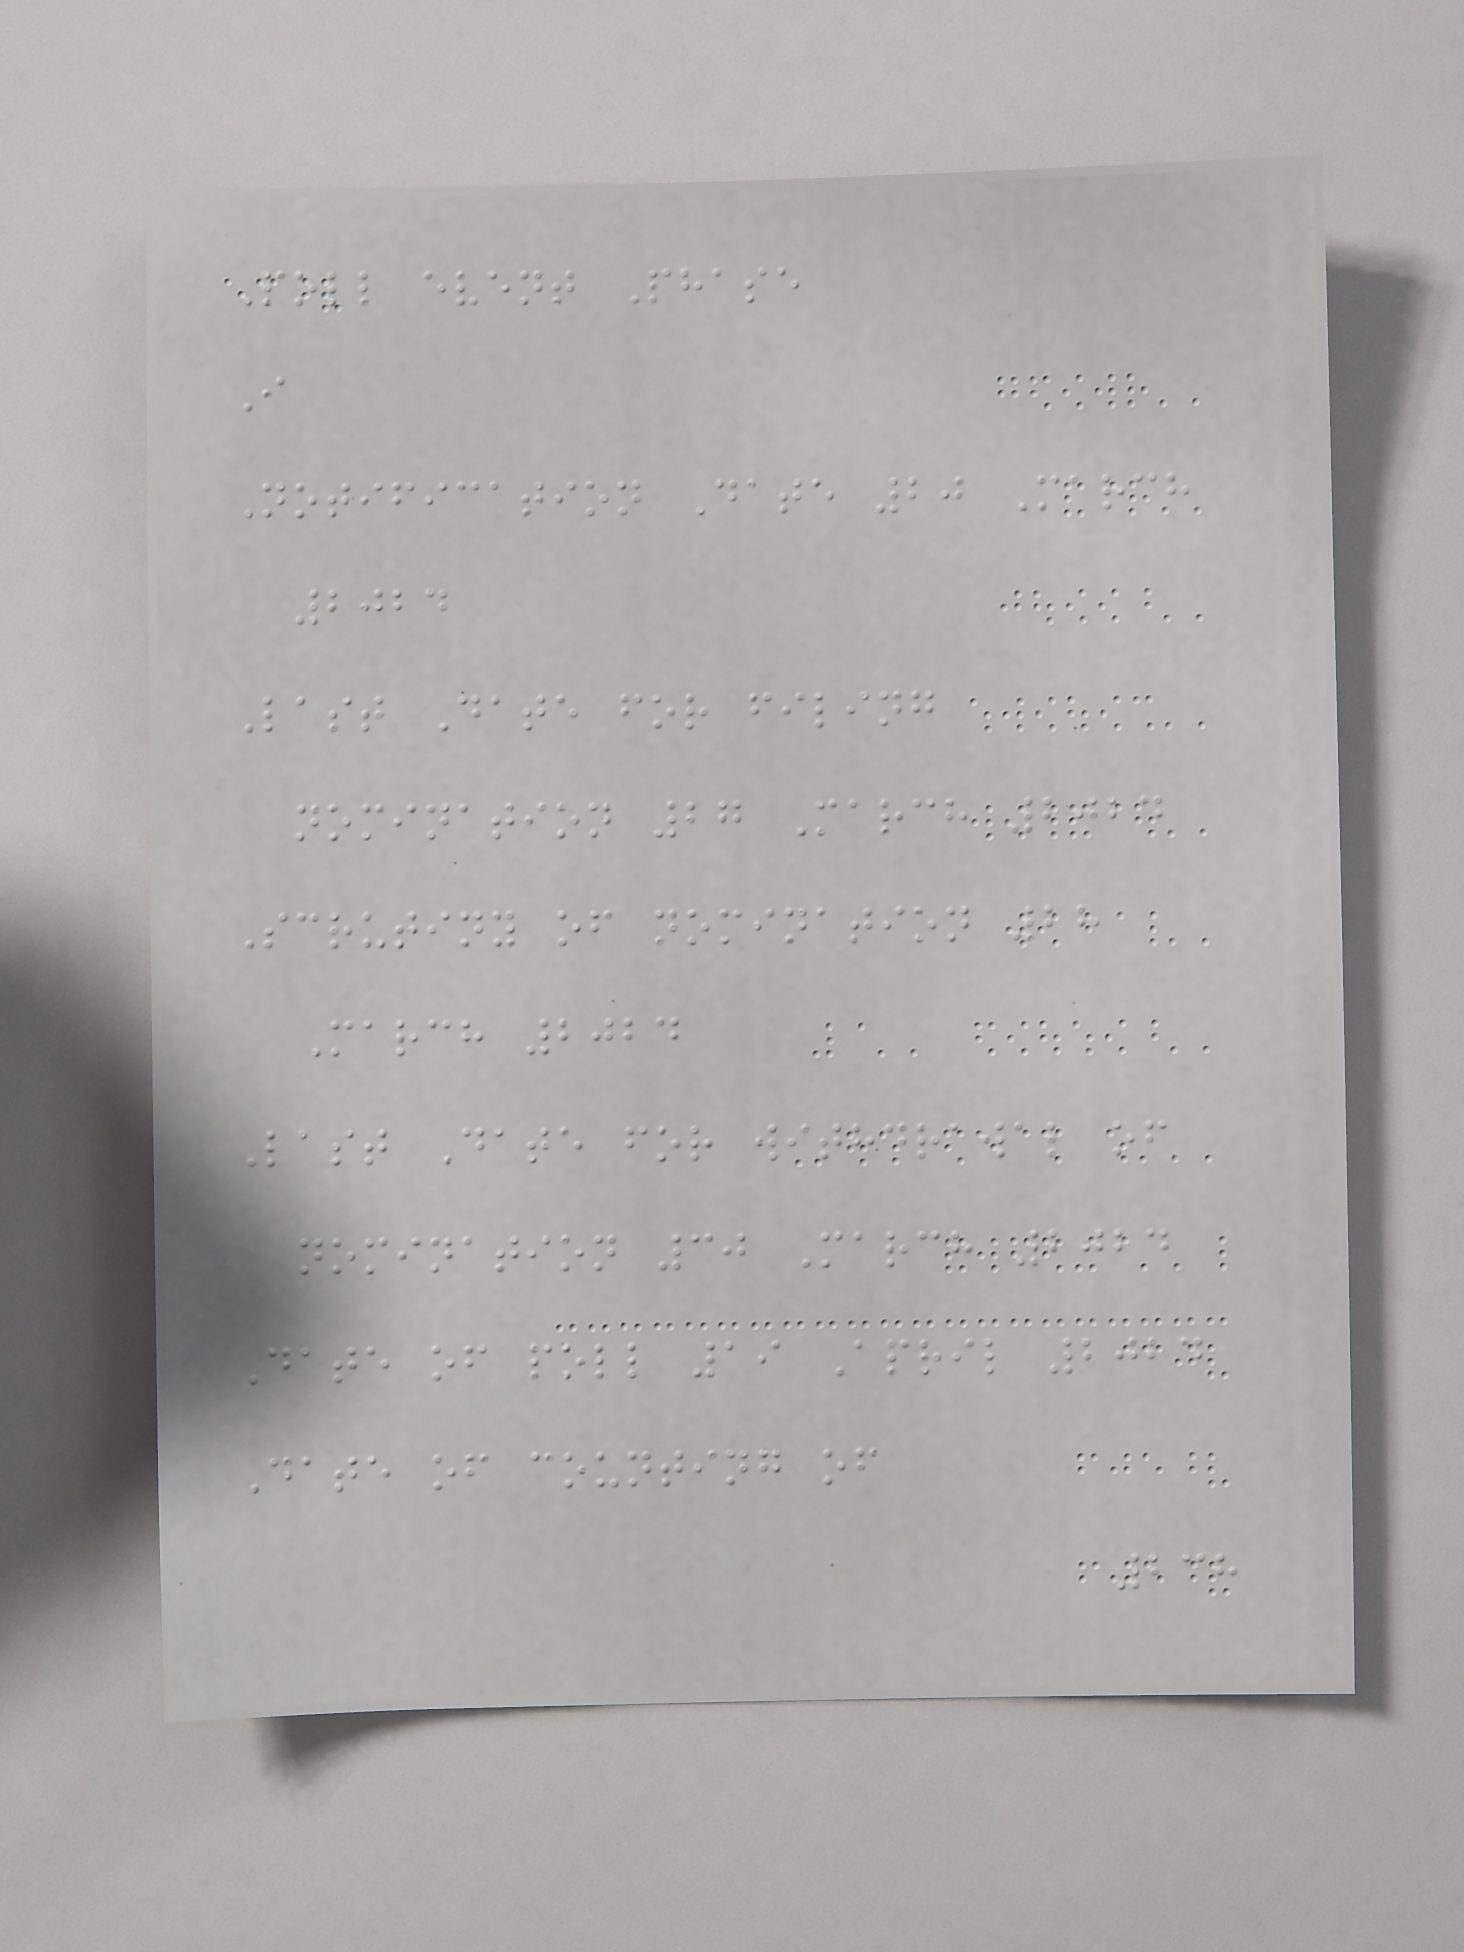Poll event Phase
I
Notification Date 20 March
2024
Last Date for filing
nomination 27 March 2024
Scrutiny of nomination 28
March 2024
Last Date for withdrawal of
nomination 30 March 2024
Date of poll 19 April 2024
Date of counting of
238
